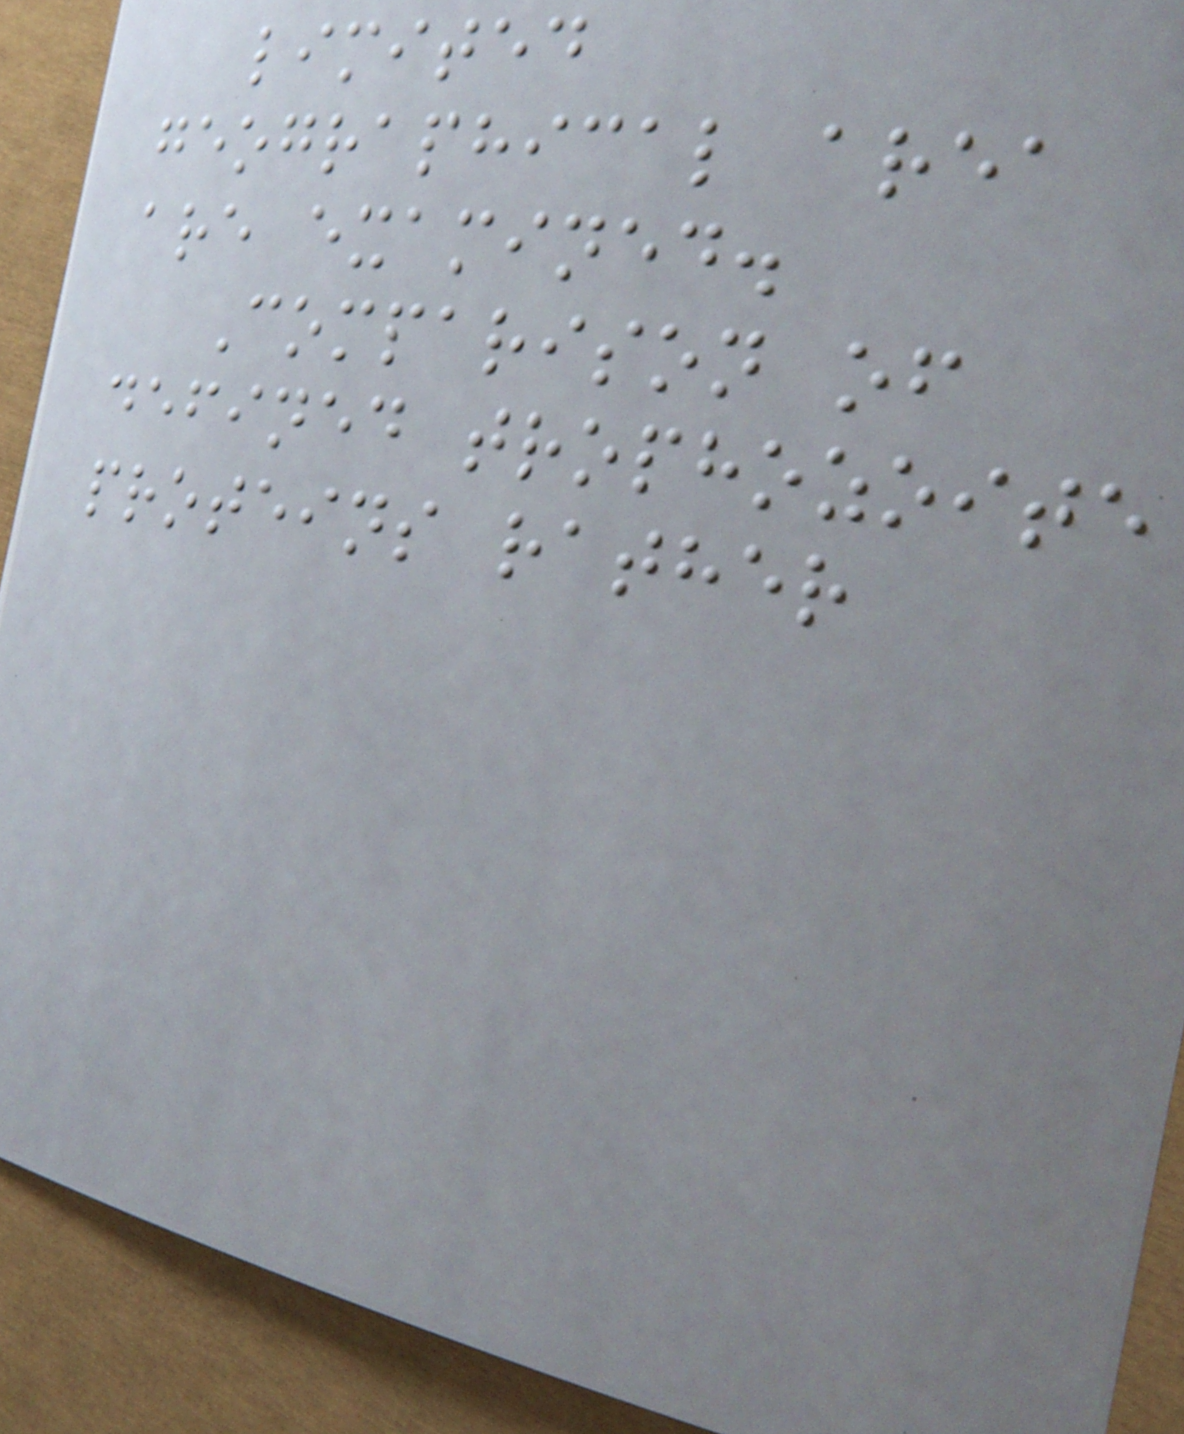limited
geographical area
are examined.
Comparison of
defined trophozoite
proteins rather
